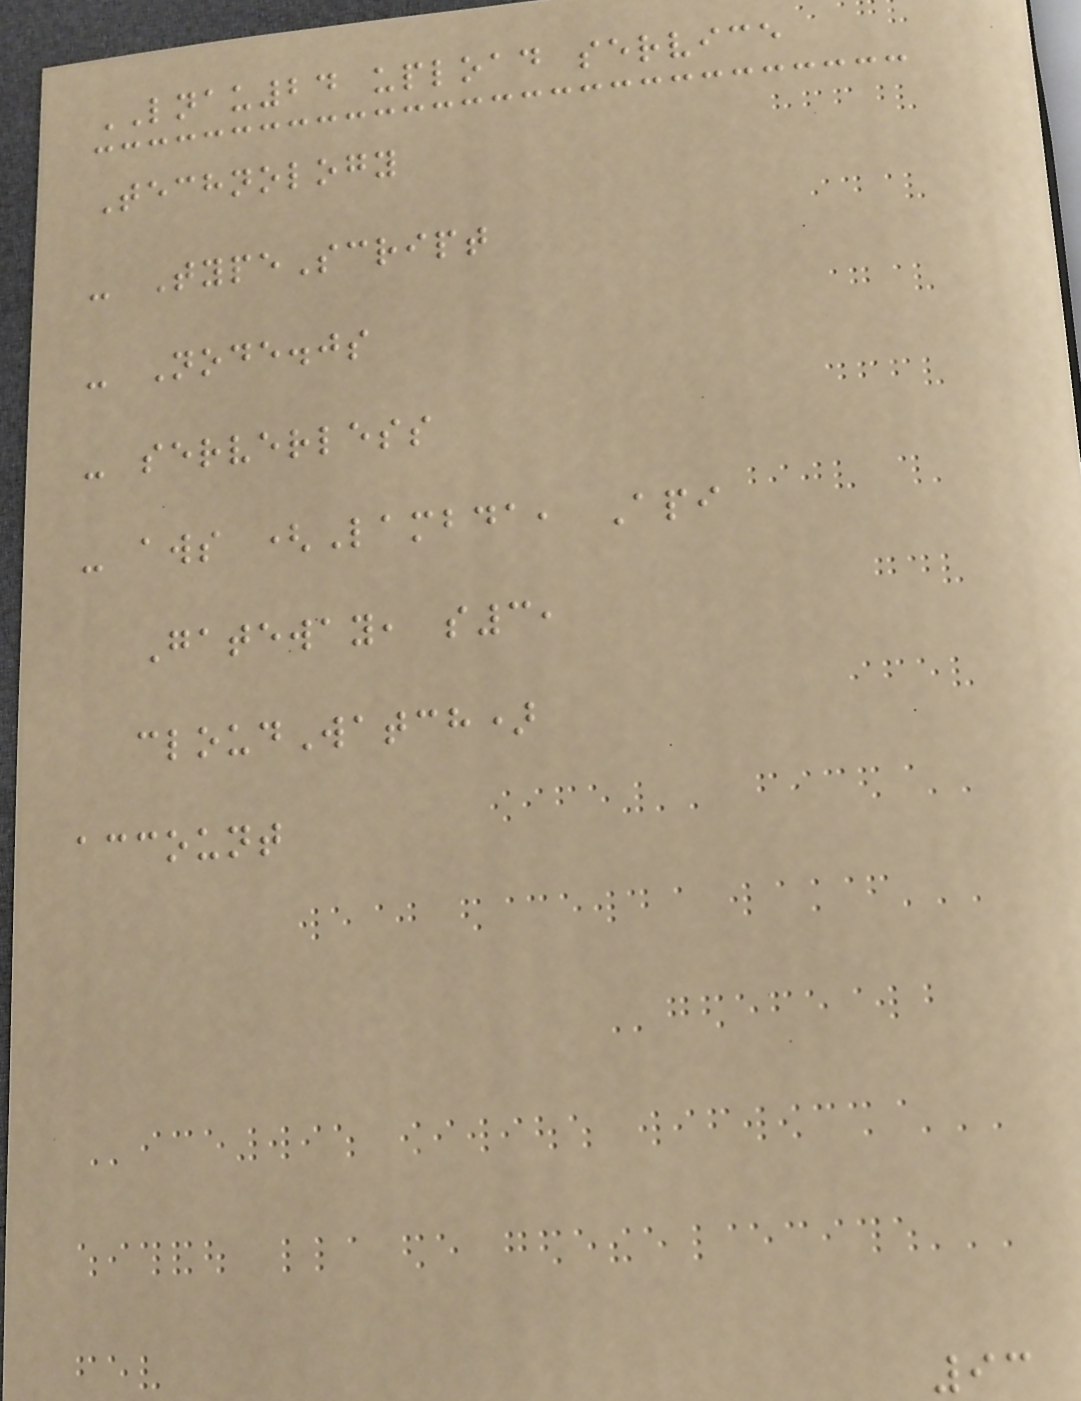LNAU24 upload service
Technology
- TypeScript
- Node.js
- serverless
- aws (Lambda, Api
Gateway, s3,
cloudWatch)
account
93
